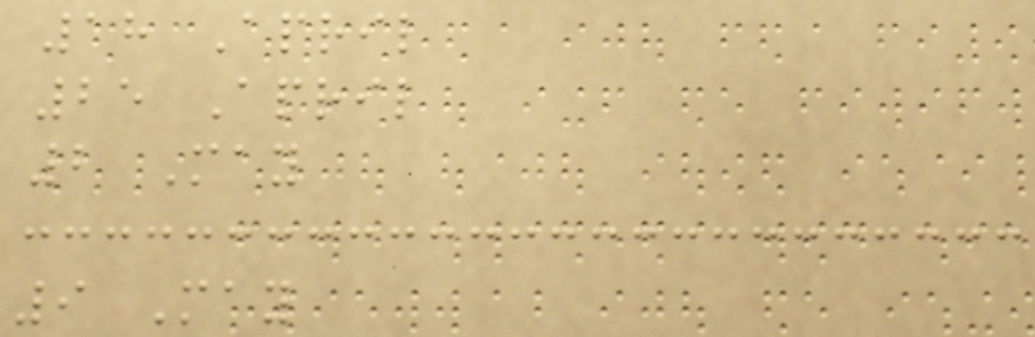18 April
25 April
2 May
9 May
